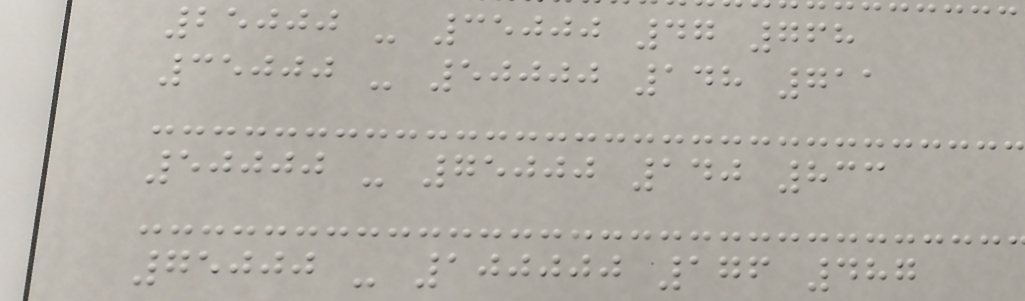25000 - 35000 47 768
35000 - 50000 148 711
50000 - 75000 140 833
75000 - 100000 176 487
